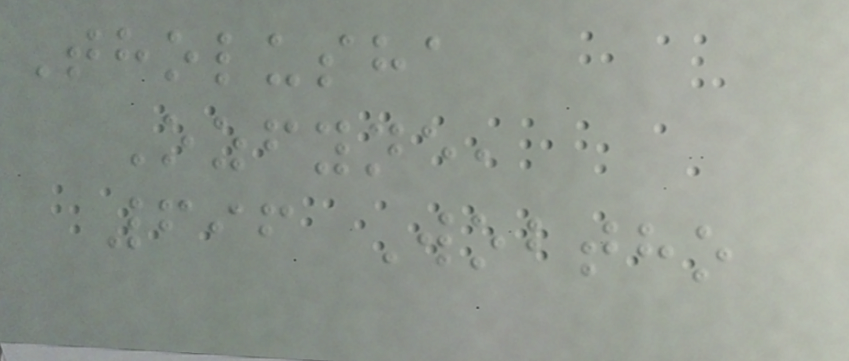Tholusha
Ozfyne,
696 Wobtho
